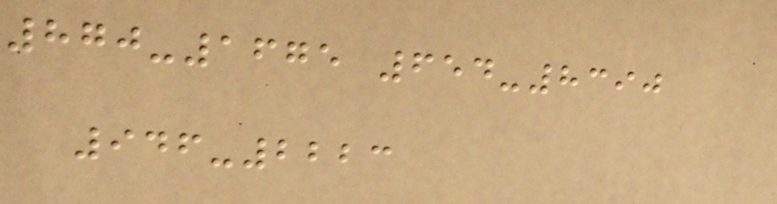870-1675 654-8390
946-2223
